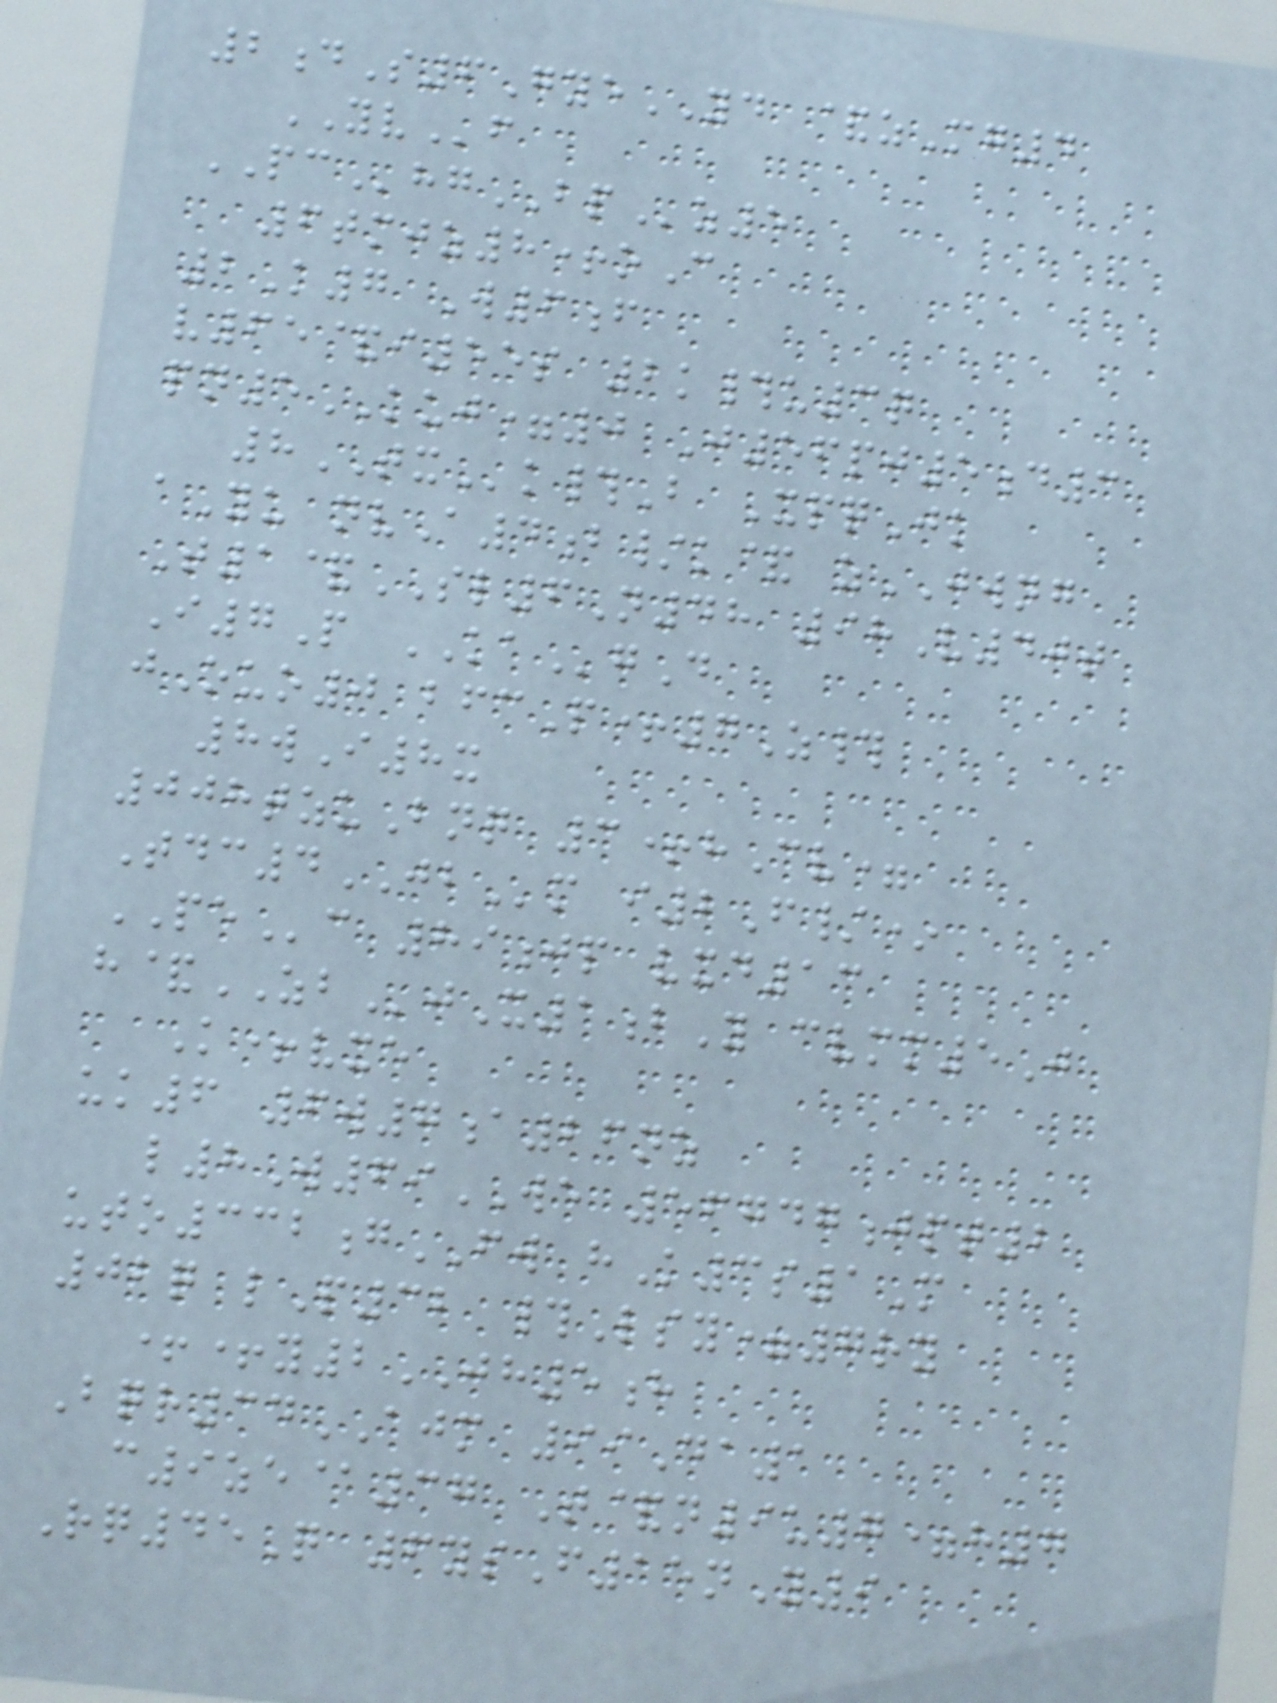2dS6GyeYD &zMg4
YVf
PChgBPz5
6tmjz8+oC
2K7 W6f
v65&i55s 2k#u3q
pn5KUJ=0 J56pj5d3
8TXk#B XpqJk
aYu nvA4b/k& zJWNG
T1&SL6N48 98V40t
I7P KAgD
jOuo0 bfcP+7Z#
8wI8x
008tzuBnq 3+hCv=
Tdc4JBm i2F/*
PEc 89jp vxd13
h&ZBjX1bY cvmm5J
K+vxe
uk6 6w7a26nz
l8W69WE 56747jpt2
uto332gFW hK3s1M
02q lP32 #Lsy=7ry
++y2JH5h
Bqr34AJM 99Da1
c9ze@37 T&n9u7=h7
Rq45Q 6ysF15nY9
